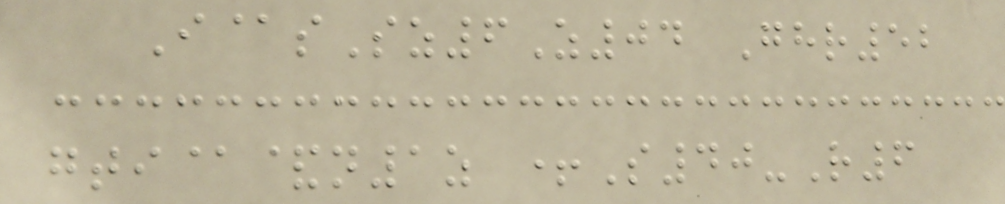I@sSz6Z04 Ghr52
gti@&n1z +S40-R6
